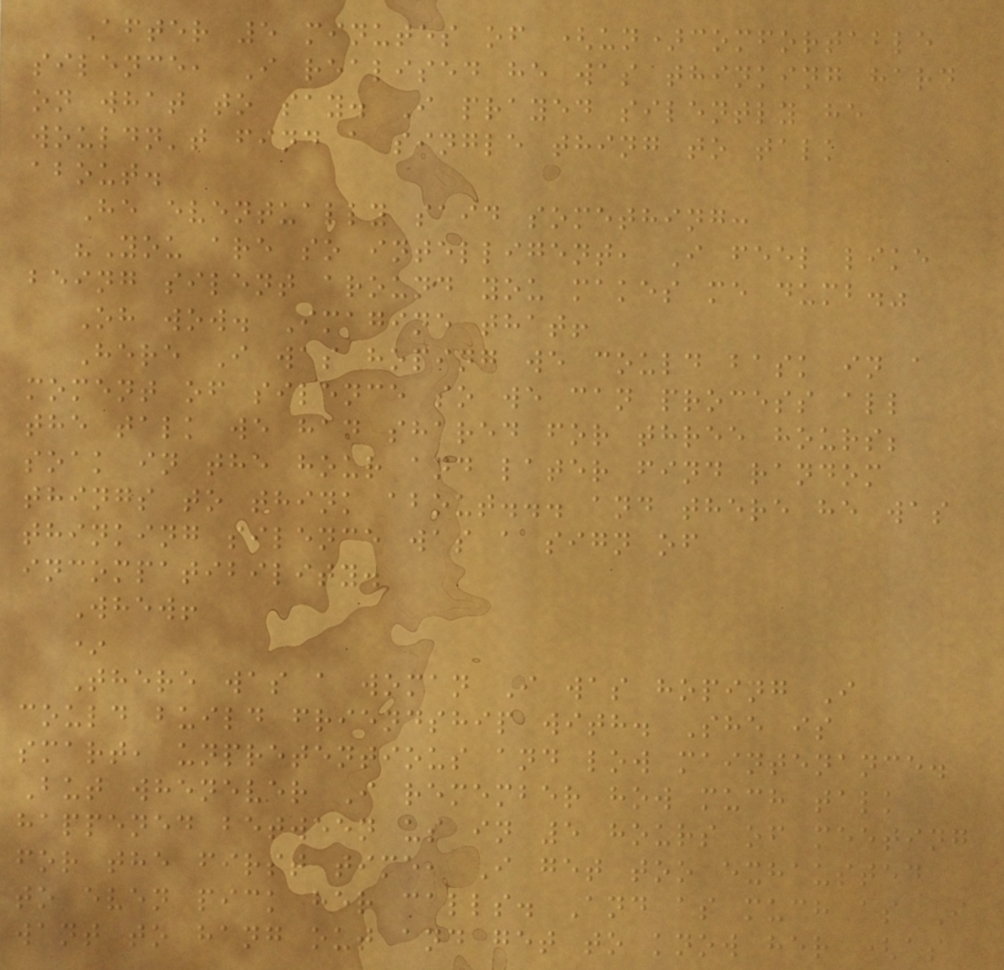After 5 minutes of (un)comfortable
silence, I realised he was thinking hard
on what to say. I prayed silently he
wouldn't find a single thing to talk
about.
He eventually said something:
"You are so intelligent, I feel like
being silent around you makes me dumb."
Oh wow. Imagine that!
Here I was hoping we could bask in a
moment of silence so we can process all
the talk we had shared for three hours;
soak in the hour and later find random
things to think about... and there he was
thinking silence was a sign of
incompatibility.
Whew!
*
There was a woman I was hoping I
could build friendship with. She is
smart, unpretentious and low maintenance.
But whenever I remember how much talk
happened between us in 5 hours of meeting
for the first time, I get too exhausted
to even pick her calls. And as much as I
want to hang out and get to know her (as
